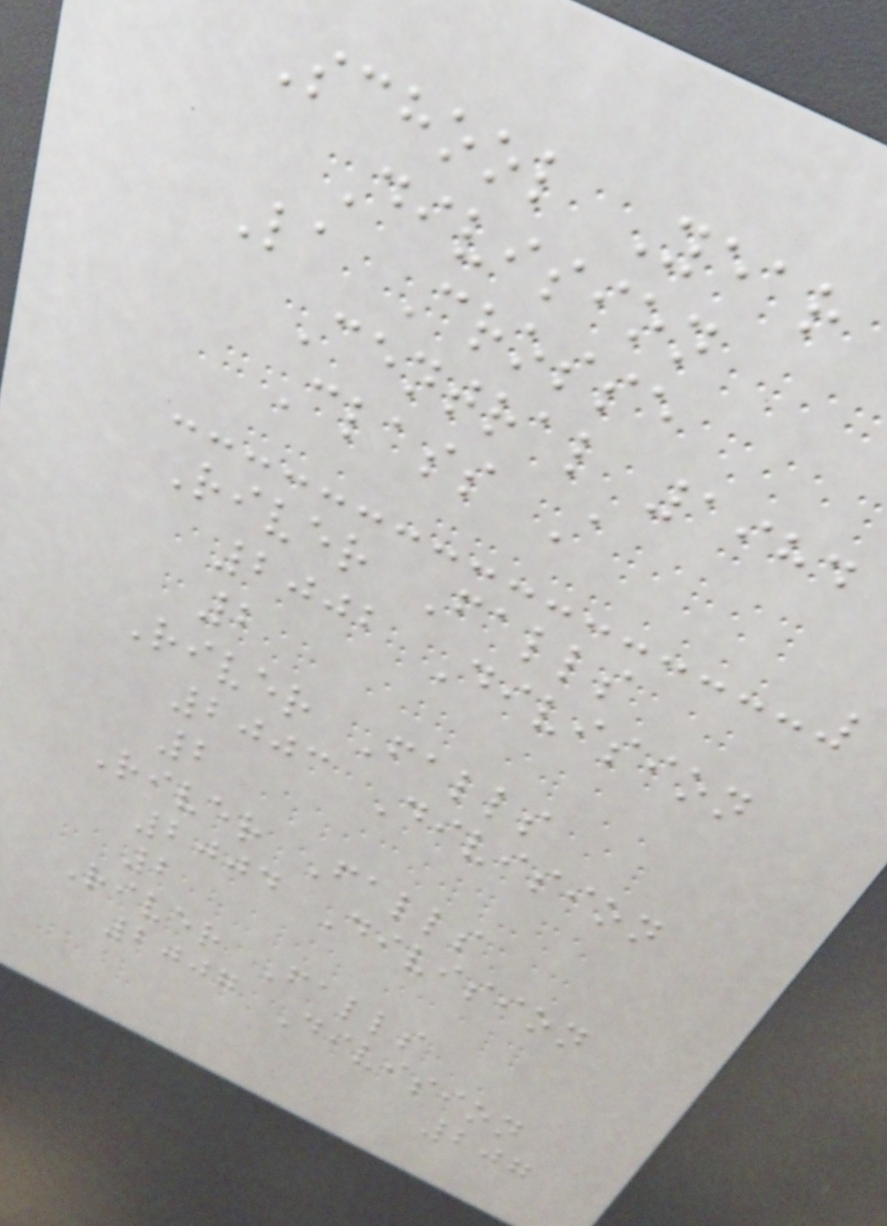School Year
Division
La Crosse
Central 1984
Class A
River Falls
2002 Division
2
River Falls
2003 Division
2
River Falls
2004 Division
2
River Falls
2007 Division
207
